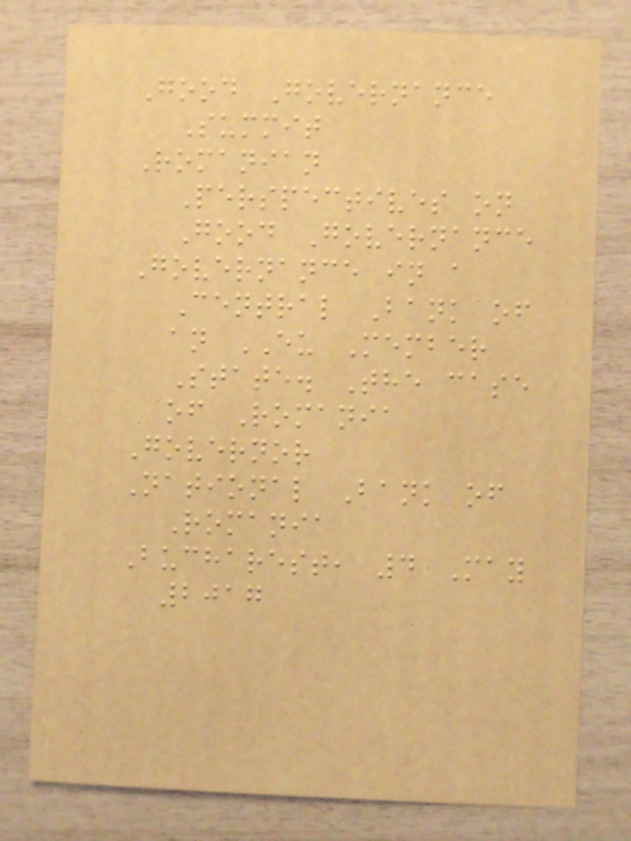Good Governance
Summit
Romanian
Perspectives on
Good Governance
Governance in a
Central Bank of
an EU Member
State. The case
of Romania
Governor
National Bank of
Romania
Bucharest, 4 May
2017
